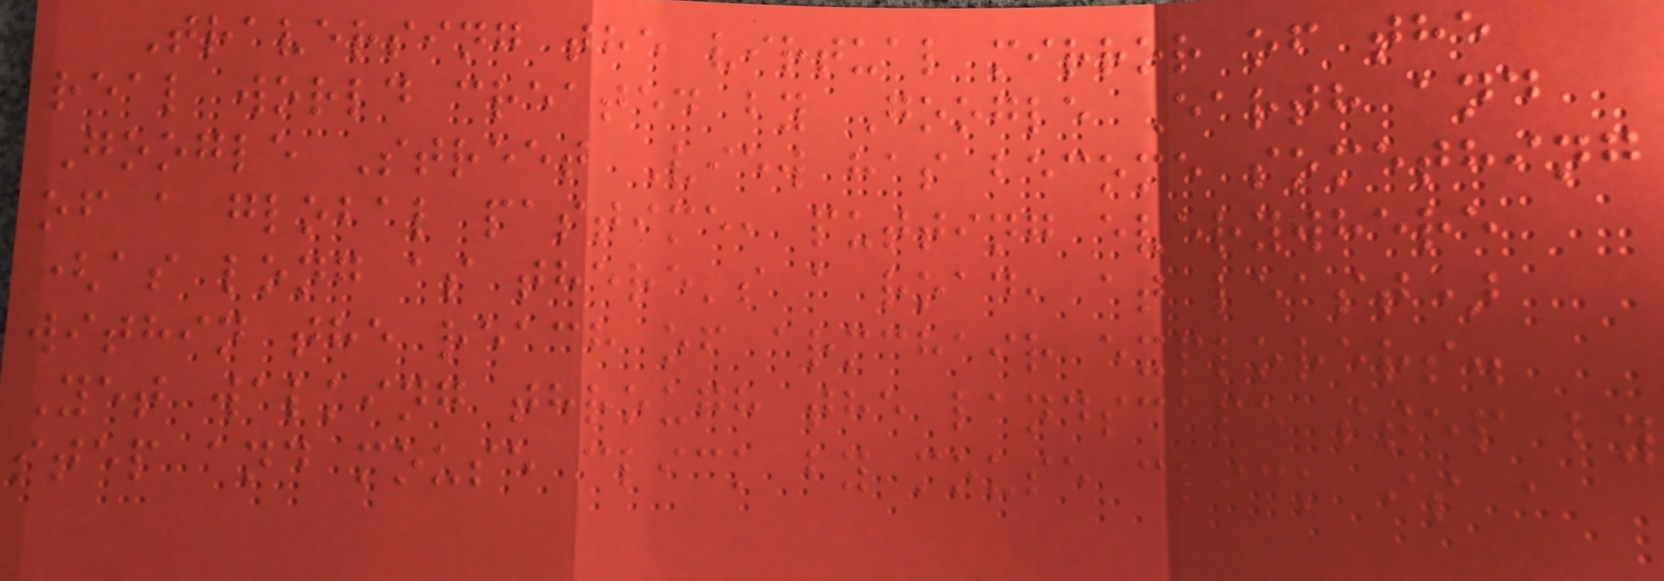Traversing the virtual mirror of the
real world created by Google Earth and
Google Street View has become something
of a global pastime, putting everywhere
(as long as there's a road, at least)
within the reach of armchair explorers.
Yet walking through the landscape step by
step and mouse click by mouse click is a
